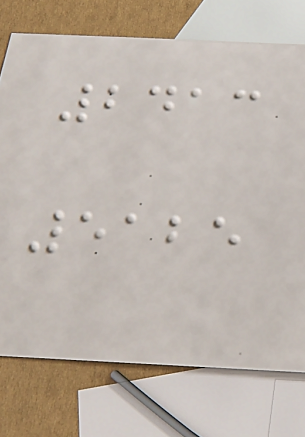2413
5125
